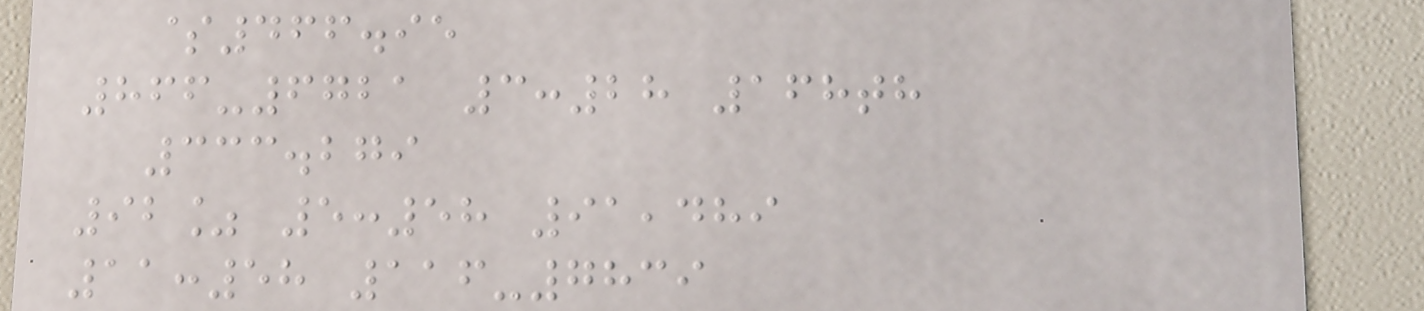$466.95
866-6721 3:28 168th
333.279
92% 5:58 91,489
11:58 116-7839
